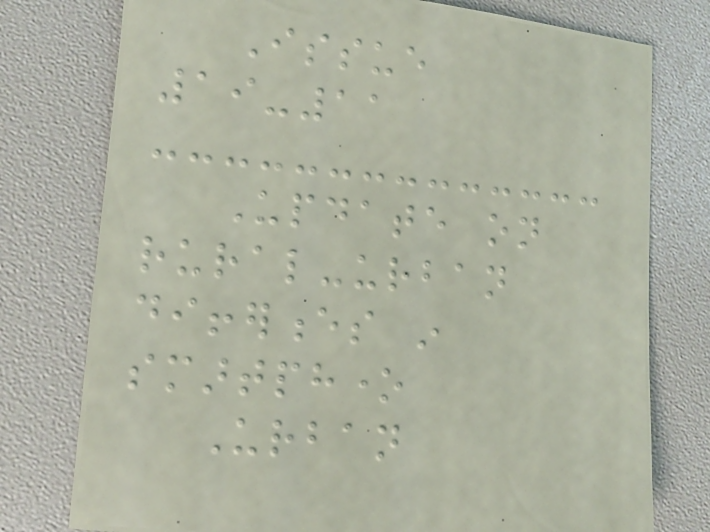Issue
19-11
Update on
rural-urban
differences in
smartphone
Urban
